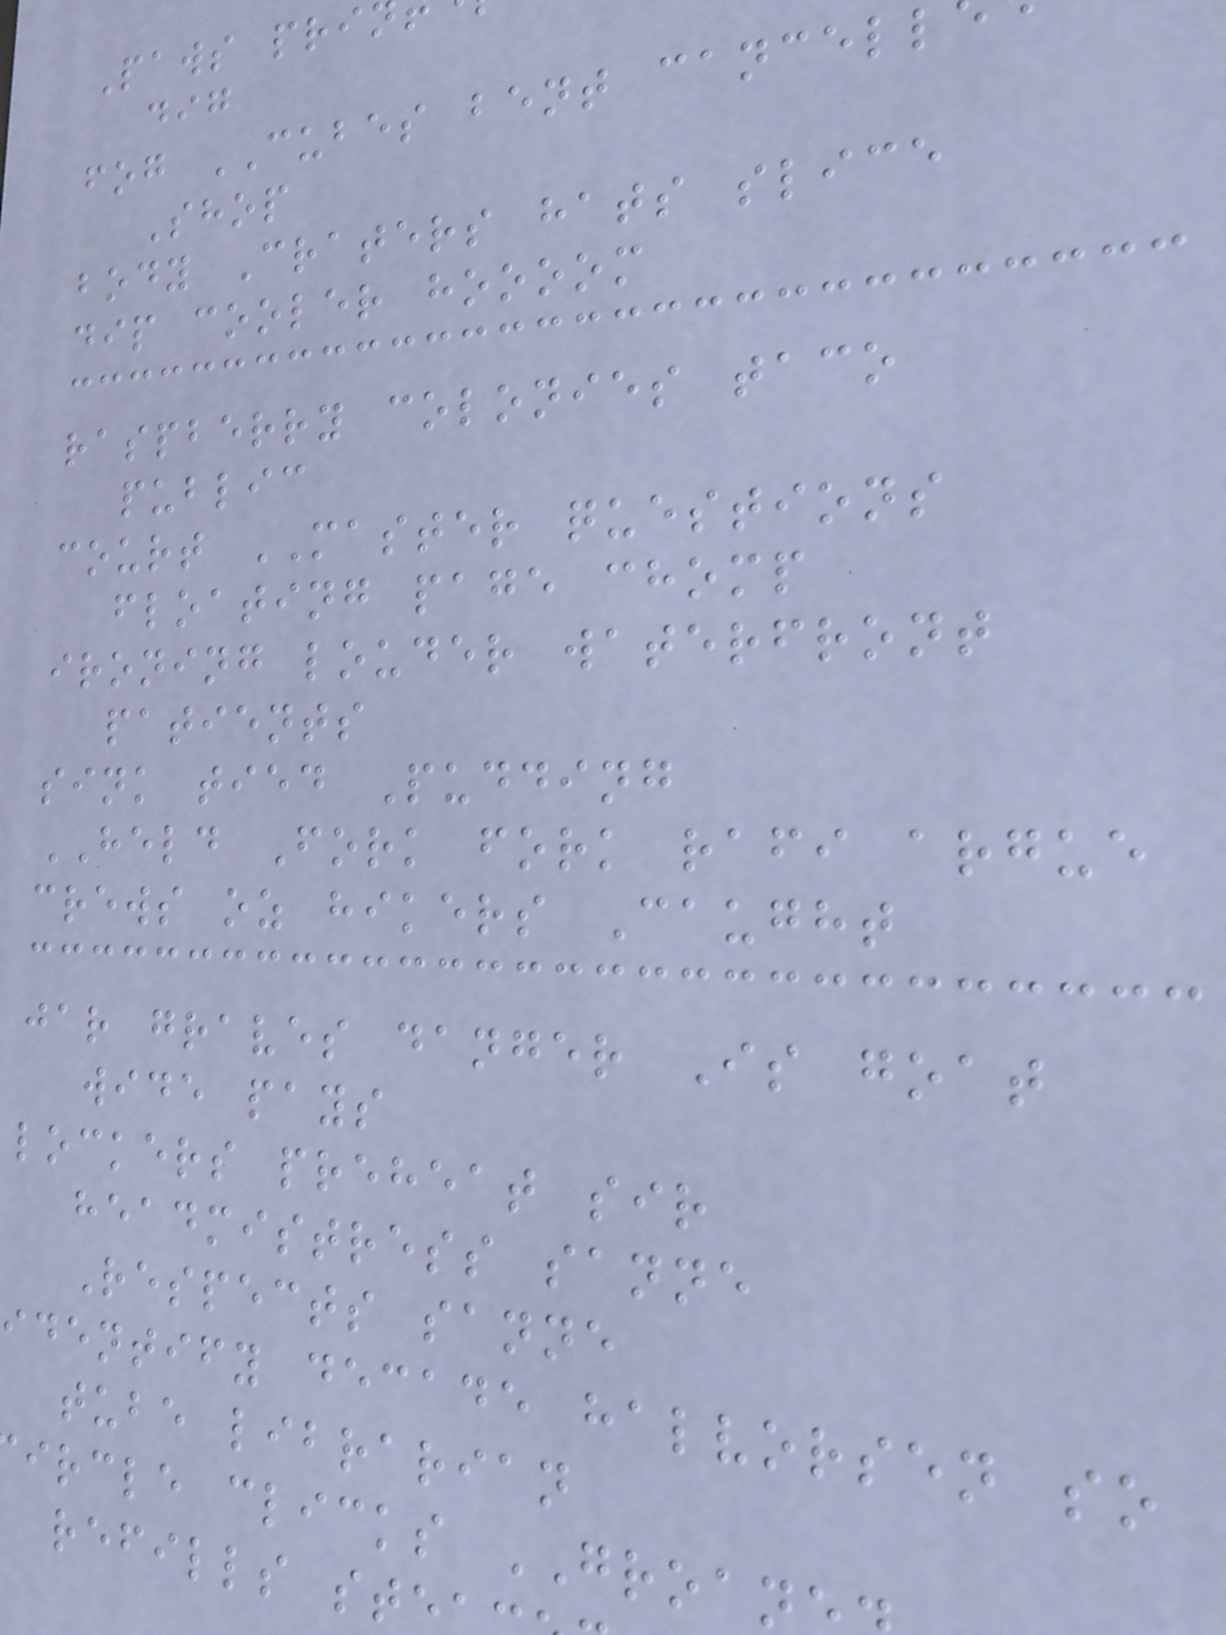Paws pri
dig
fog CUBES bent cancell
Shop
body Craters hats slice
dip cooler hoooom
raspberry colonies taco
public
court MASTER questions
floating page chomp
ironing louder waterfront
patients
sink tied Pudding
HELD Fork fork rafi argue
crews oz hikers Caught
jar graves danger Is goat
wide pays
lockers preheat sir
headmistress sanne
Respects sanne
identify decade halvorsen so
tube librarian
ircle clicks GROAN
refills ste
